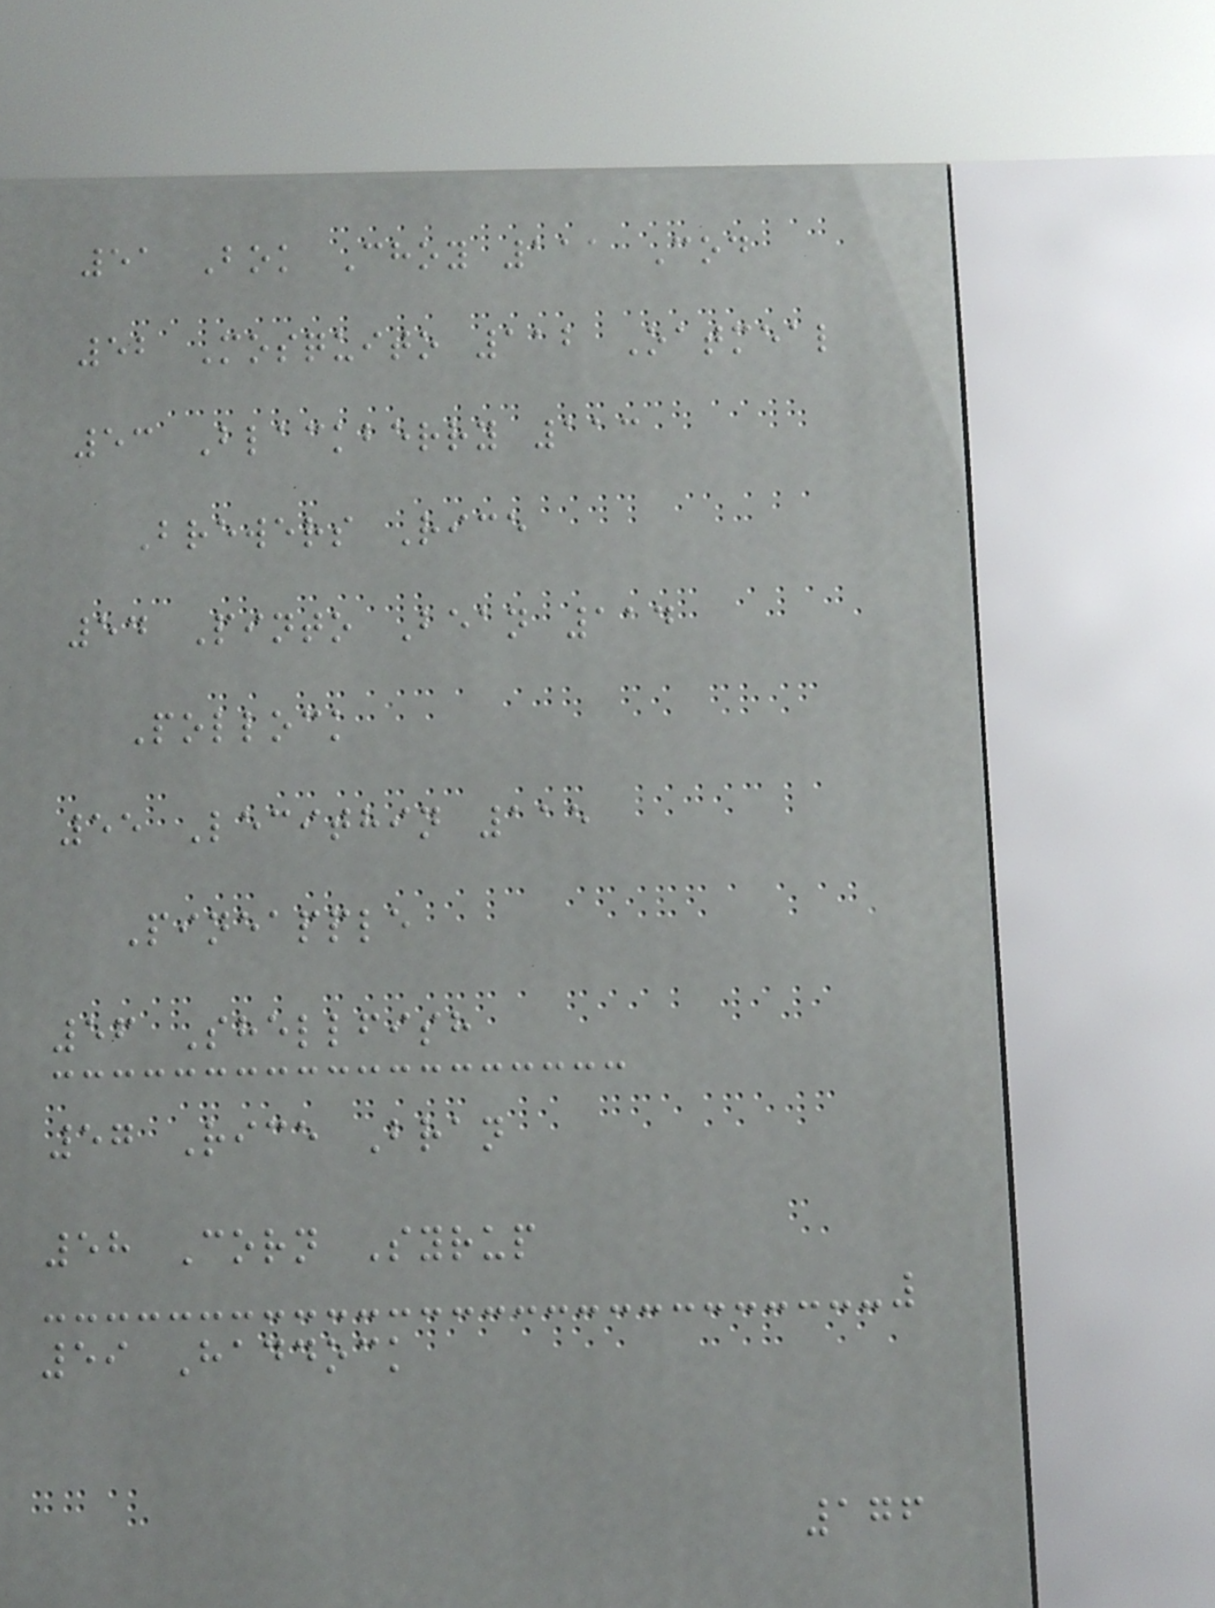51 Bok Choy 111 Cod
52 Mosquito 112 Oatmeal
53 Blackberry 113
Brewers Rice
54 Pinto Bean 114
Pollock
55 Lecithin 115
Pineapple
56 Shellfish
57 Rice Bran
58 Corn Syrup
59 Haddock
176
